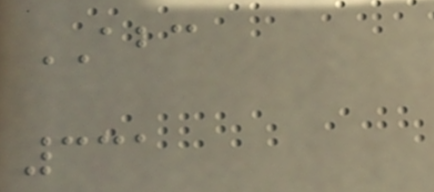ABC
331
